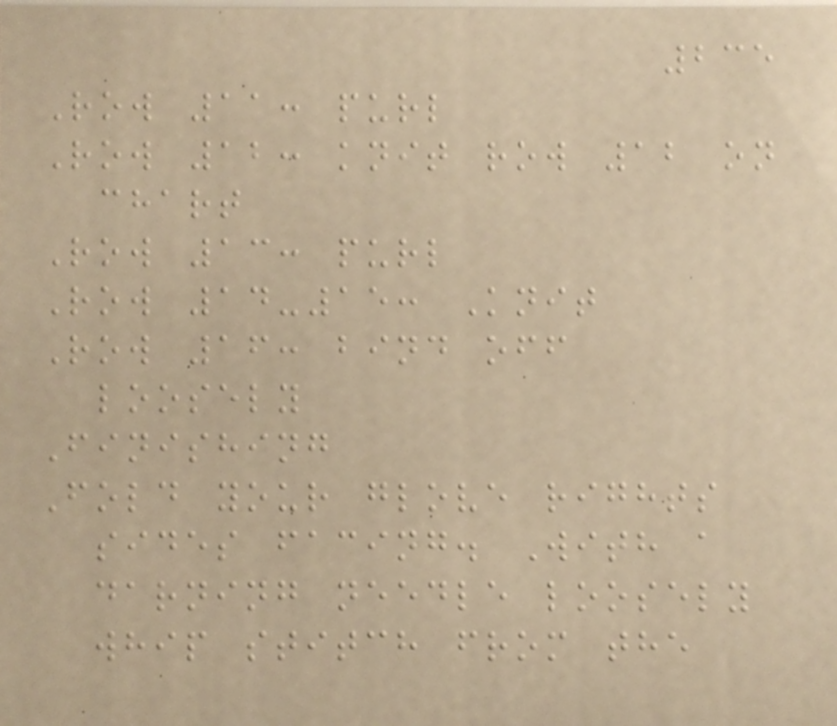235
Row 11: purl
Row 12: knit row 12 on
chart
Row 13: purl
Row 14-15: Knit
Row 16: bind off
loosely
Finishing
Fold your glove rights
sides facing. With a
darning needle loosely
whip stitch from the
